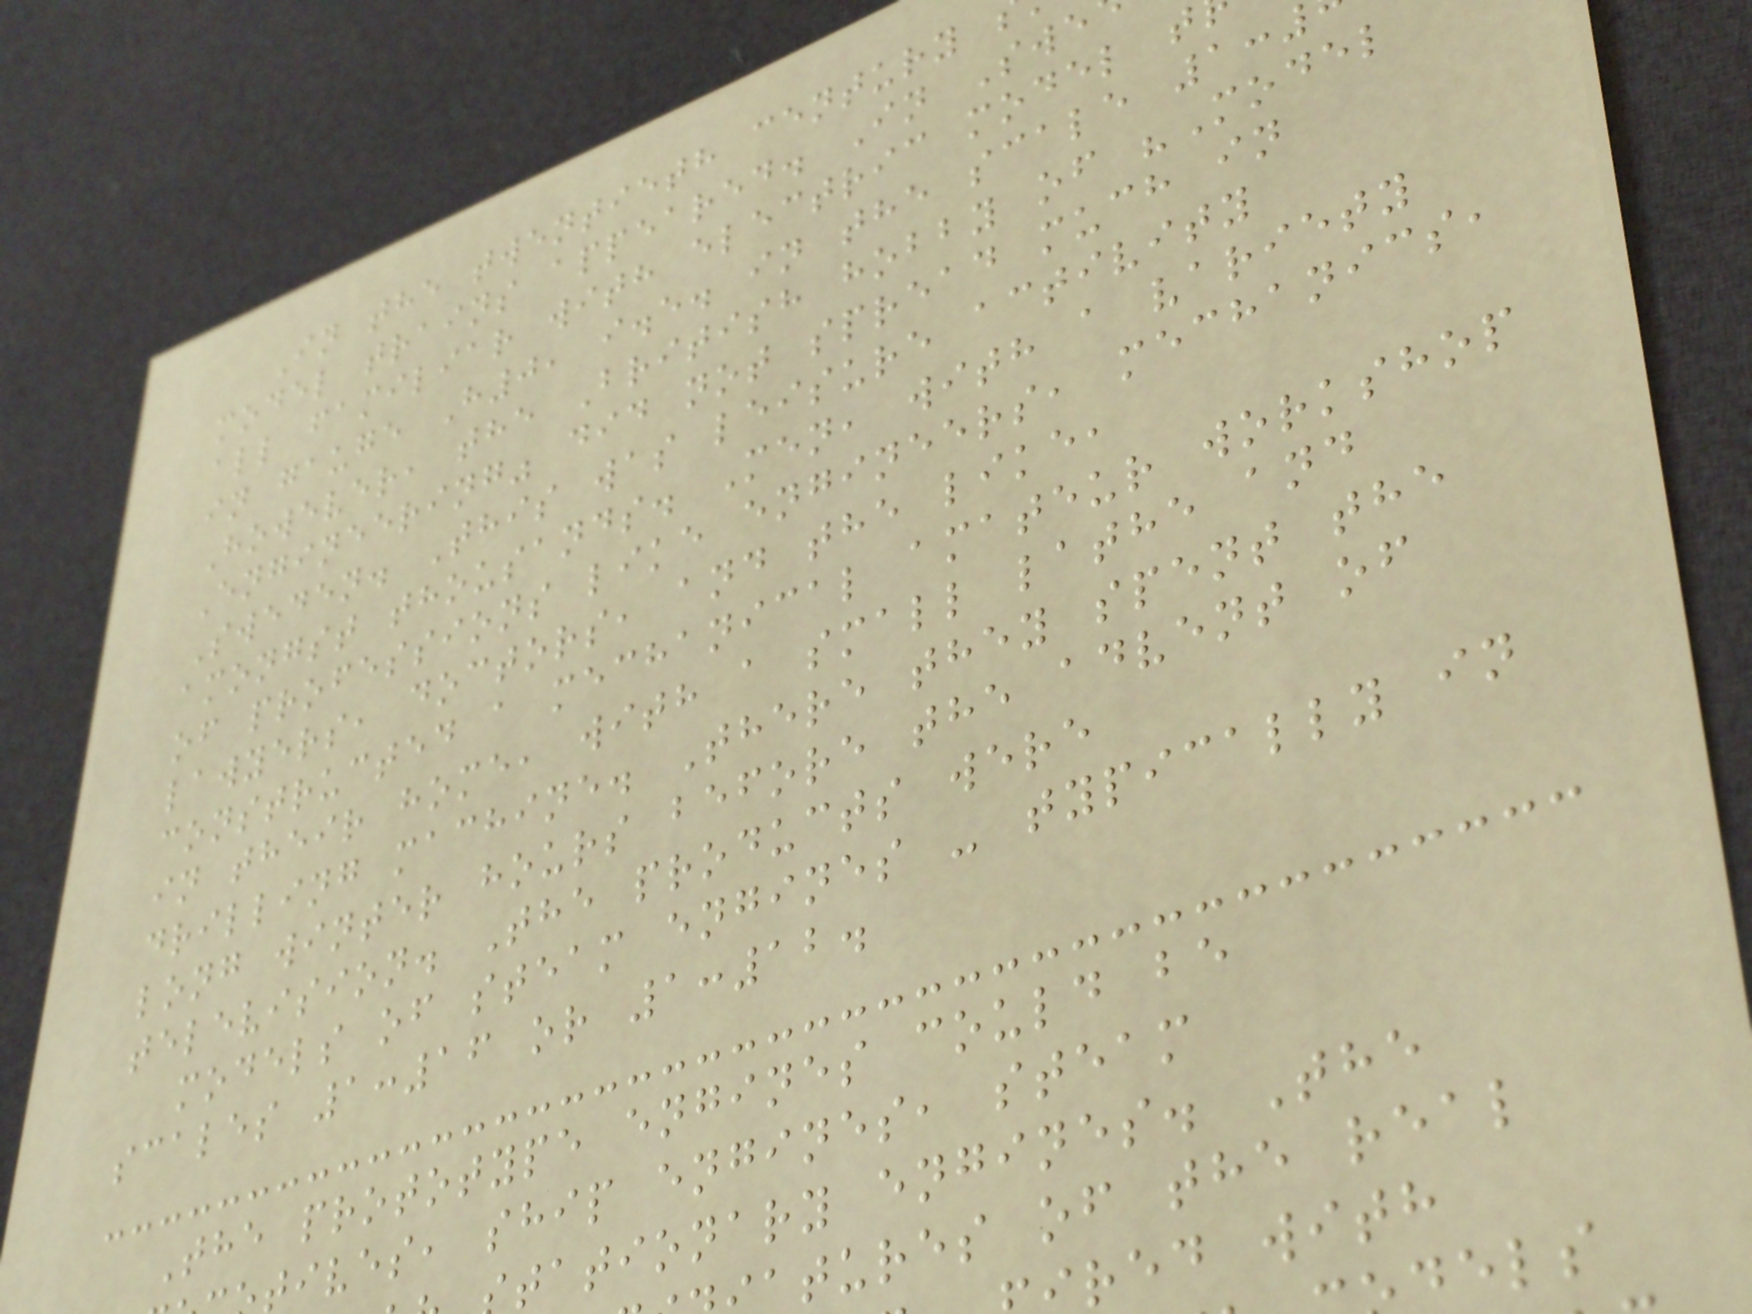In the twentieth century
model trains appeared. In Swe
all familiar with electric model t
in gauge H0, i.e. in the scale 1:
However, the British hobby of "Model
Engineering" did not spread much in
Sweden. This was leisure activity
amongst thousands. Men, with a variety
of professions like engineers, mechanics,
lawyers, doctors, and the like,
constructed a mechanical amateur workshop
in their home, with a small lathe and
drilling machine. There they spent the
long winter hours before the advent of
television. The products were
models of steam engines - typically in
scales 1:16 or 1:12.
The prototype engines could be
tives, ship engines, steam
tationary engines. The
atures of the real
